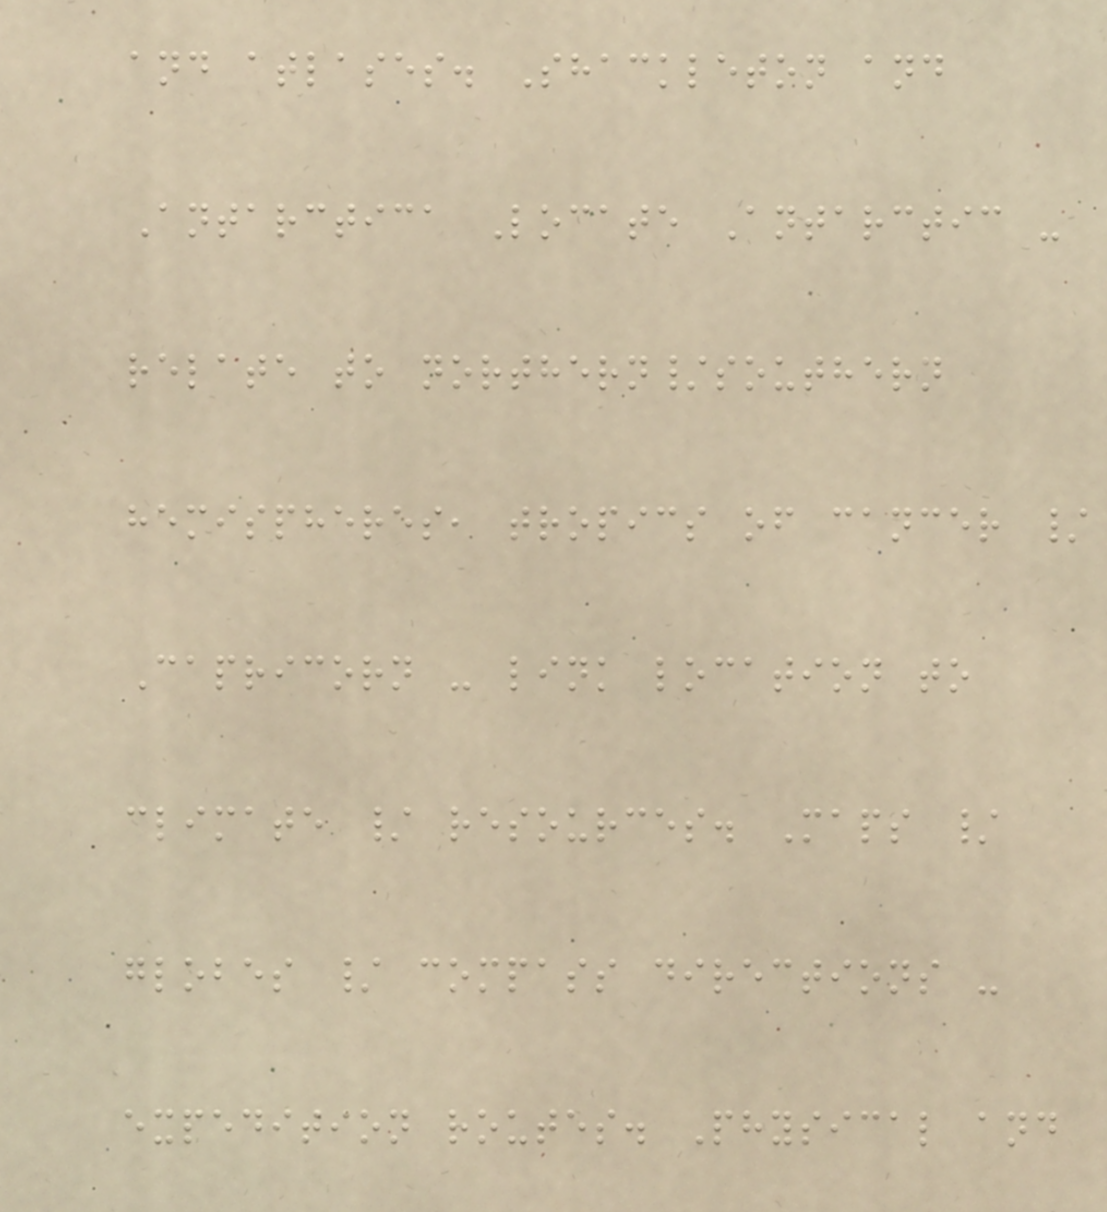and atlases. Shackleton and
Antarctica Locate Antarctic -
relate to northern/southern
hemispheres, tropics of cancer /
Capricorn - link location to
climate / resources. Maps /
globes / compass directions -
expedition routes. Physical and
